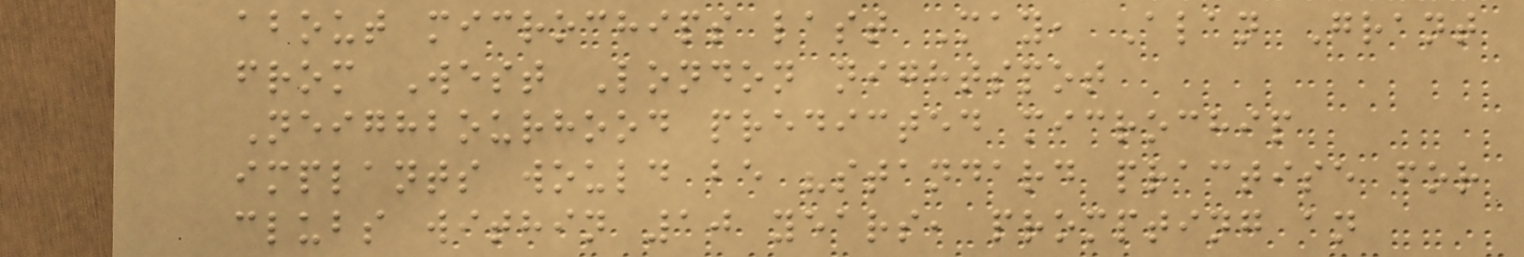about microchips last May, Alan Grant
from West London nightspot
Neighbourhood predicted microchip
implants would be "standard practise for
clubs within 10 years, prompting an
